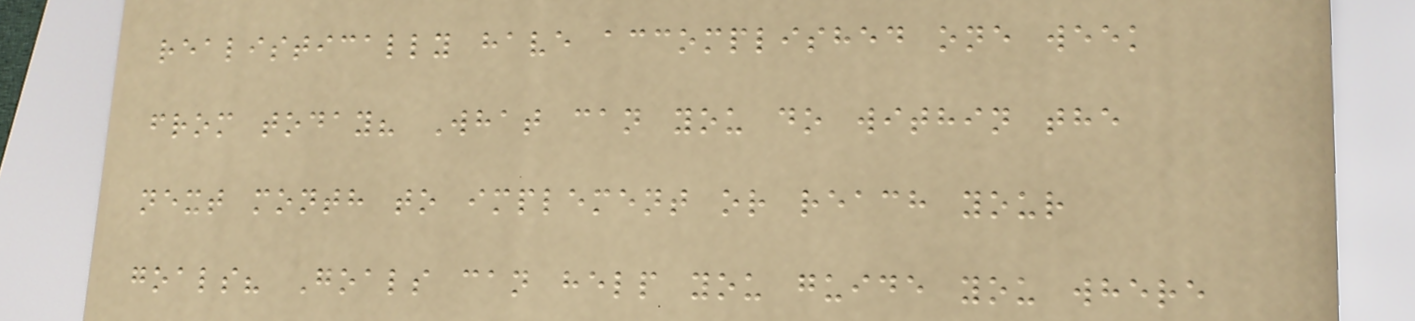realistically have accomplished one week
from today? What can you do within the
next month to implement or reach your
goals? Goals can help you guide you where
